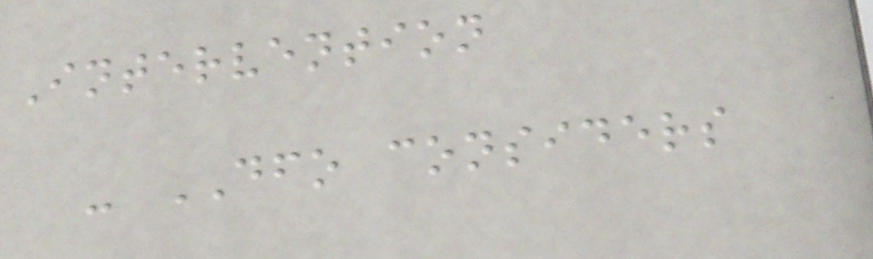Intervention
- DFO considers
